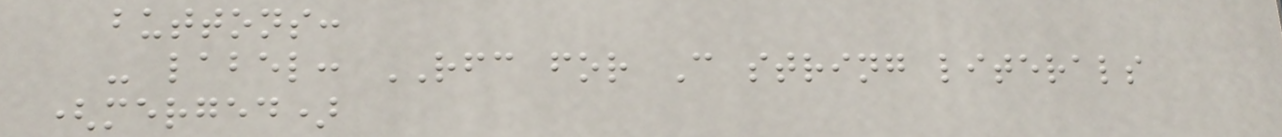buttons:
- label: RFC for C string literals
(merged)
